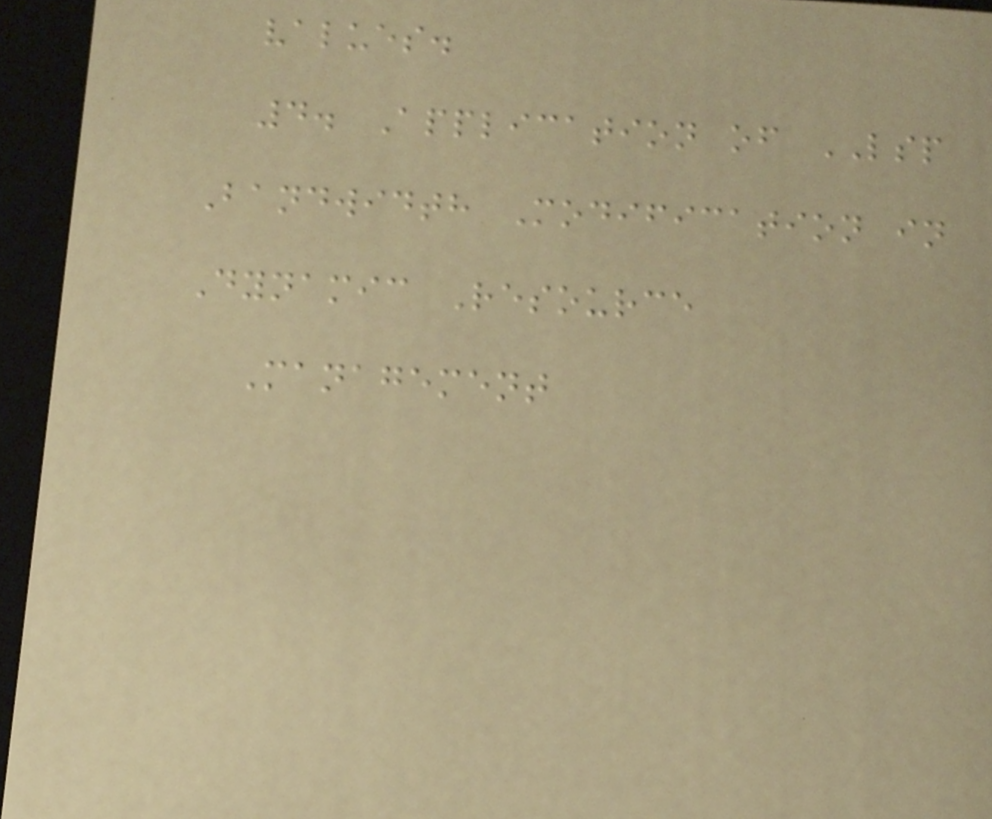values.
4. Application of LSP
Bandwidth Modification in
Dynamic Resource
Management
